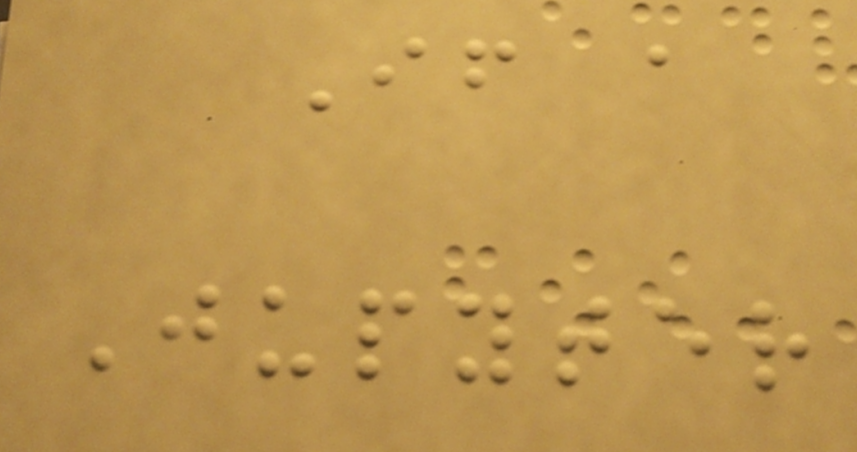If a
Jupyter
